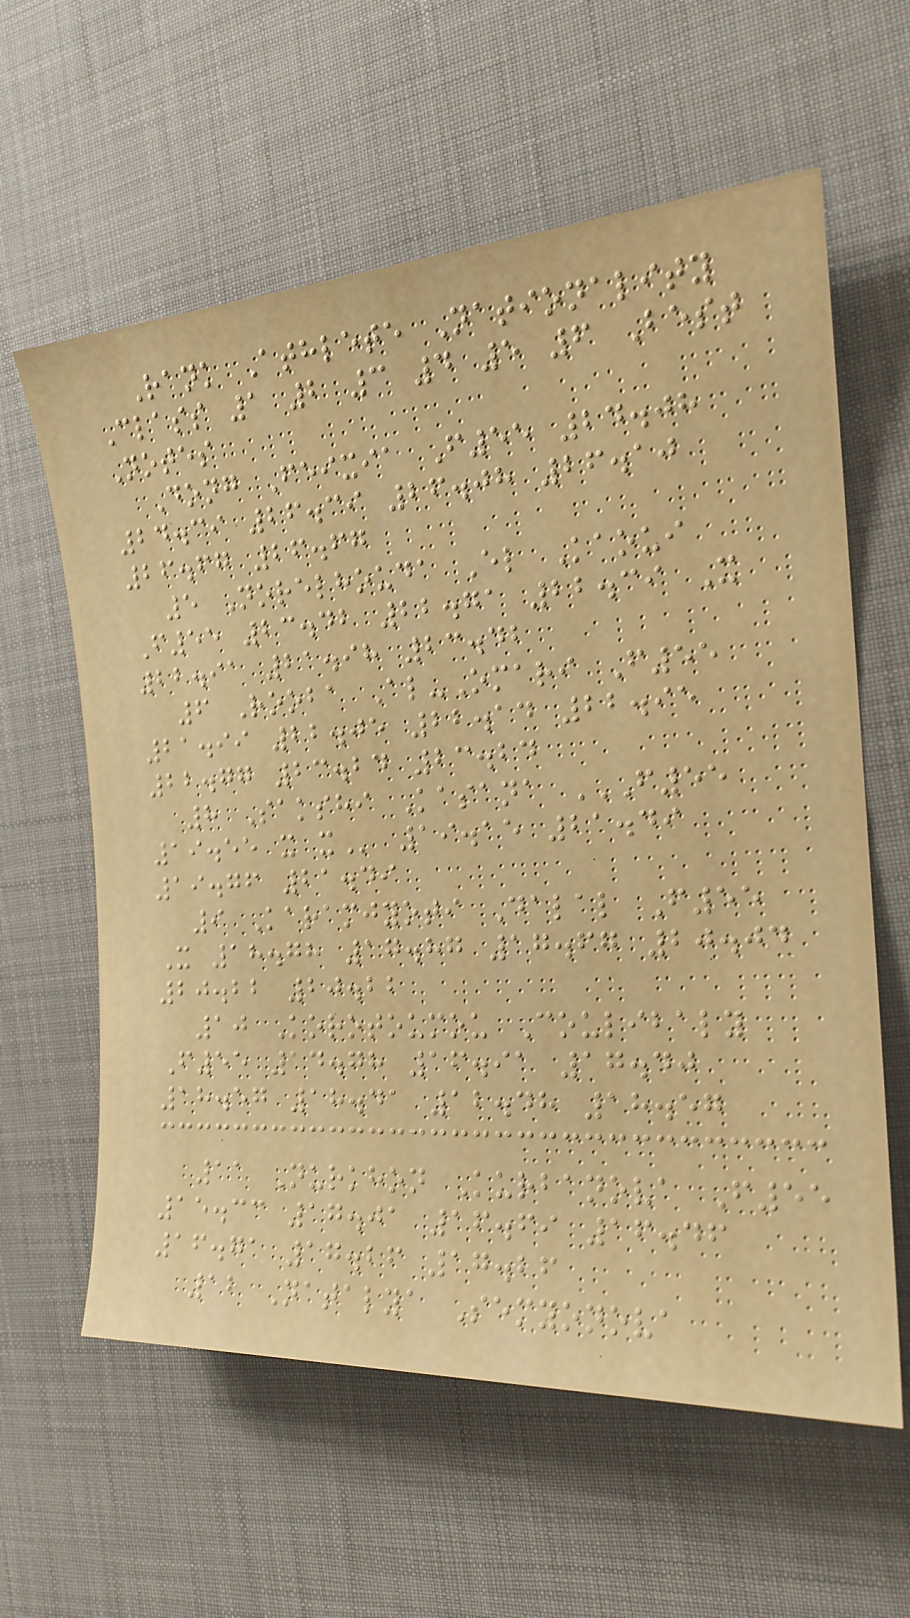Rank Athlete Nationality
Class 1 2 3 4 5 6 Best
Notes
Dong Feixia F55 24.08
24.39 26.39 26.08 26.10
26.67 26.67
5 Norelhouda El Kaoui
F55 23.42 22.71 22.39 X
22.91 21.98 23.42
6 Rooba Al-Omari F55
21.99 22.05 22.14 22.95
22.77 23.24 23.24
8 Sakshi Kasana F55
19.55 X X 19.15 21.49
19.76 21.49
9 Karamjyoti Dalal F55
X 18.78 17.87 17.67 20.04
20.22 20.22
10 Korotoumou Coulibaly
F55 14.78 16.91 17.40
18.57 18.41 12.48 18.57
11 Nurkhon Kurbanova F55
15.33 17.01 16.69 16.46
16.71 17.26 17.26
12 Natalya Semyonova
